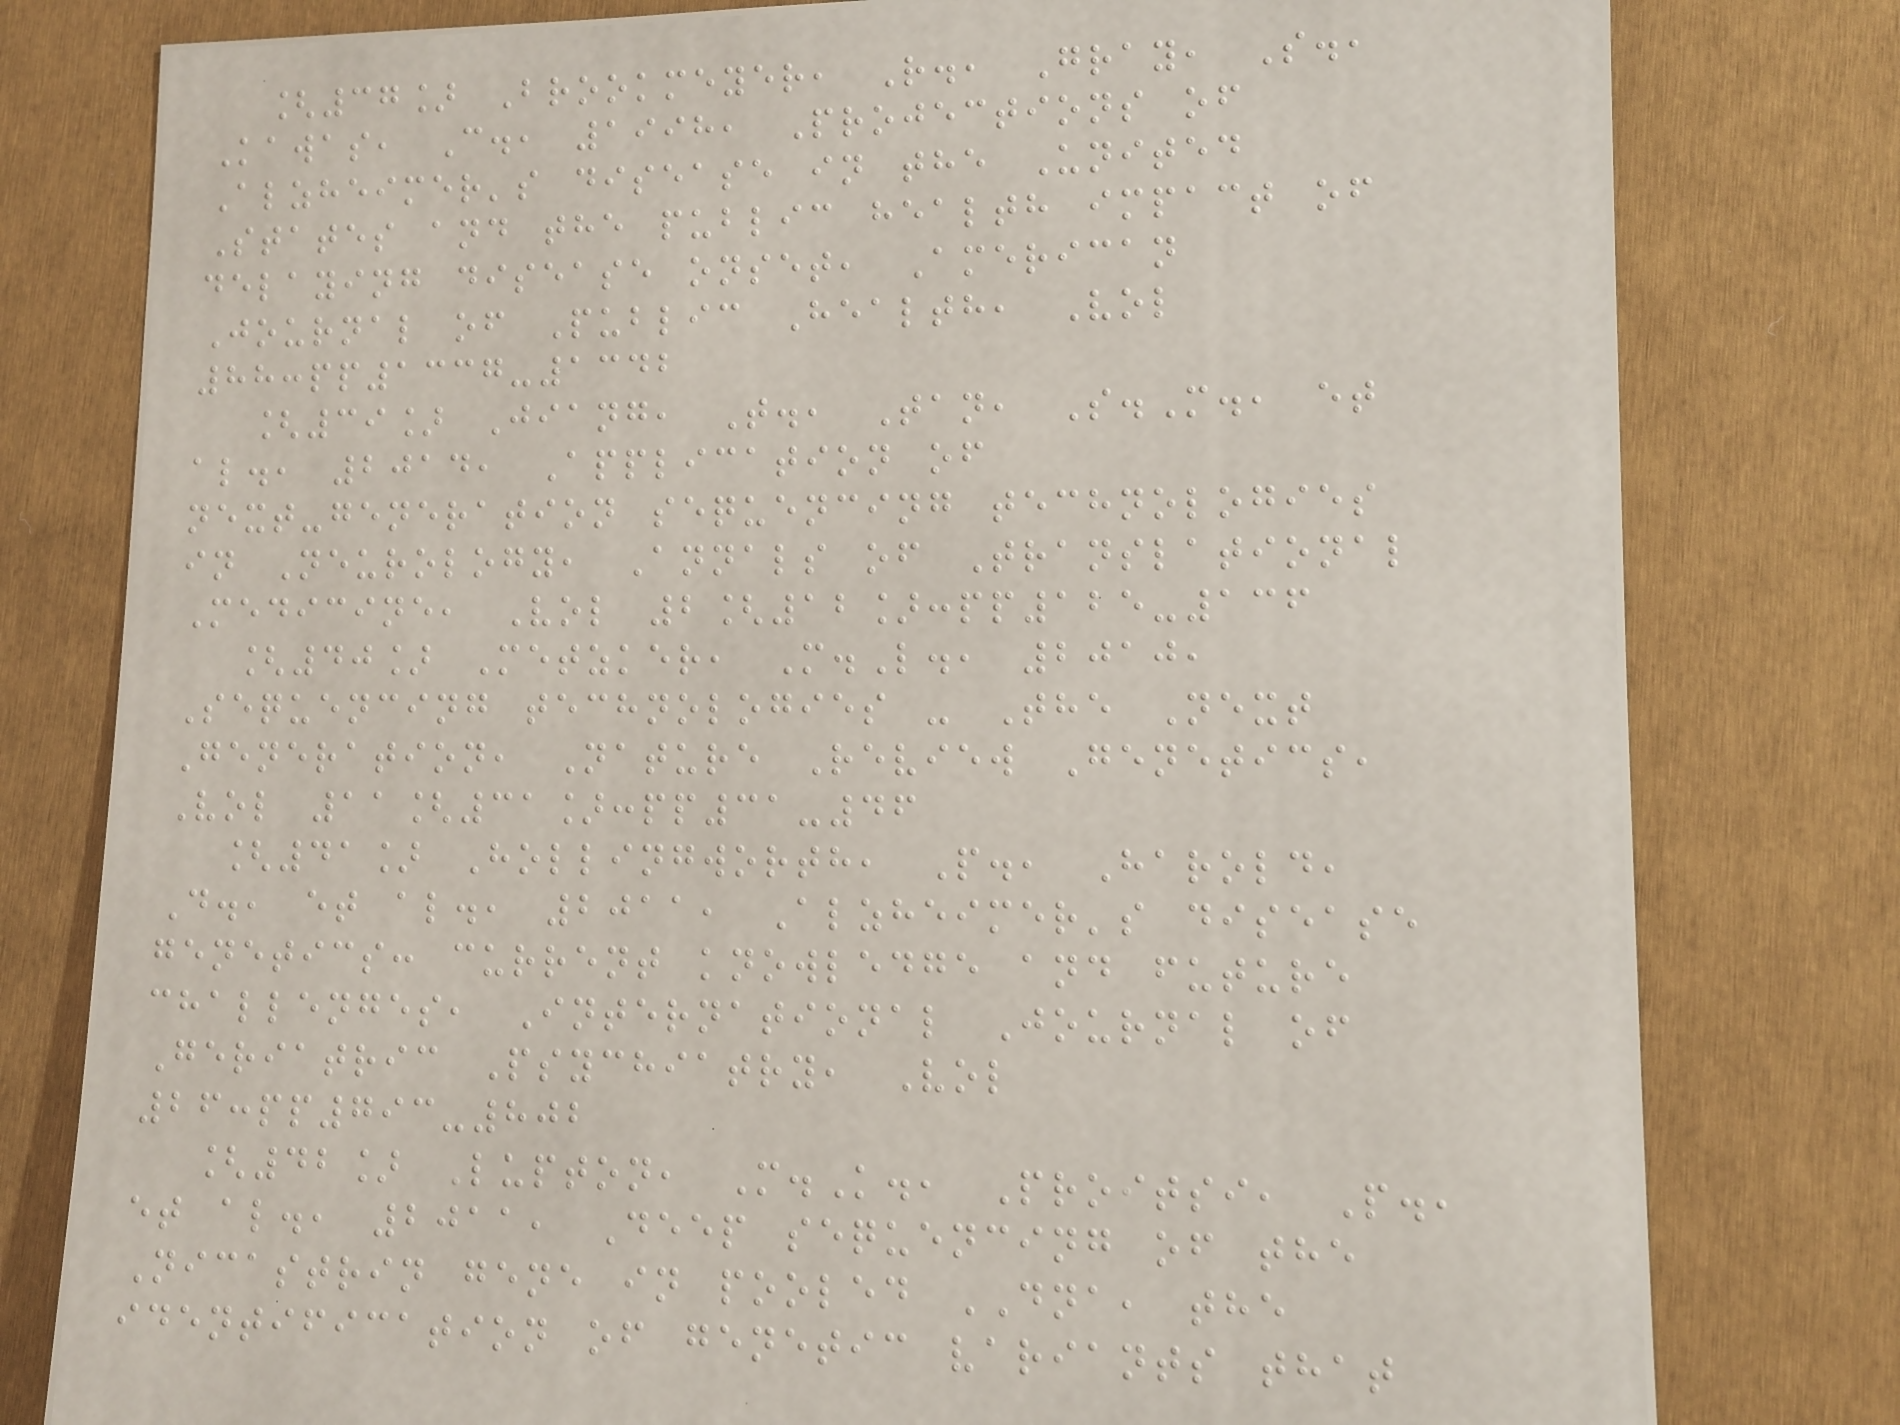[37] Brookmeyer, R., Gray, S.,
Kawas, C., 1998, Projections of
Alzheimer's disease in the United
States and the public health impact of
delaying disease onset, American
Journal of Public Health, Vol
88:pp1337-1342
[39] Jiang, T., Tan, S.M., et
al., 2014, Application of
next-generation sequencing technologies
in Neurology, Annals of Translational
Medicine, Vol 2[12]:pp125-136
[40] Metzker, M.L., 2010,
Sequencing technologies - The Next
Generation, Nature Review Genetics,
Vol 11[31]:pp31-46
[41] Hollingworth, P., Harold,
D., et al., 2011, Alzheimer's disease
genetics: current knowledge and future
challenges, International Journal of
Geriatric Psychiatry, Vol
26:pp793-802
[42] Lupton, M.K., Proitsi, P.,
et al., 2011, Deep sequencing of the
Nicastrin gene in pooled DNA, the
identification of genetic variants that
